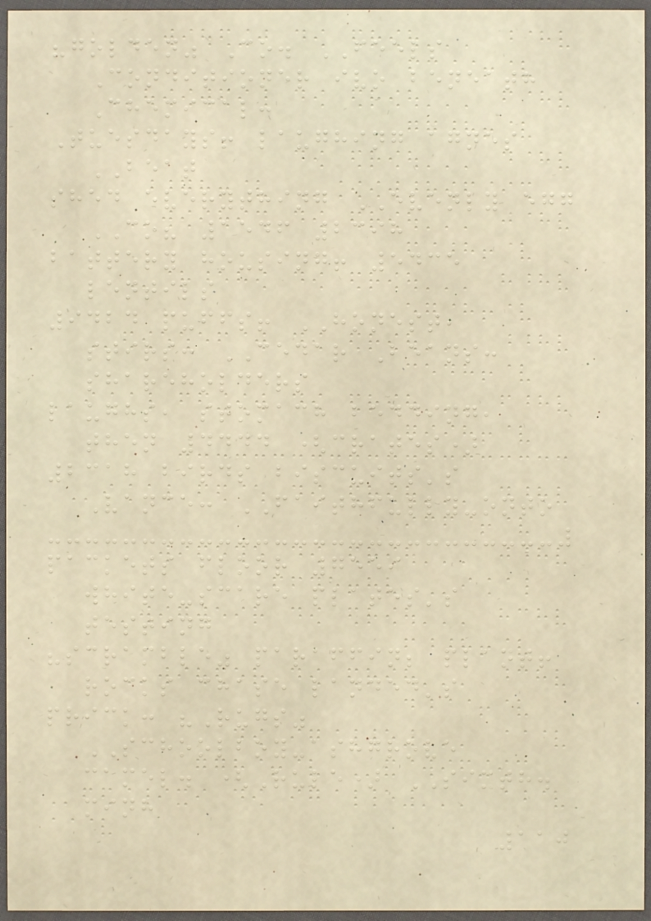"golden" Co. FEELS
Conditioner ivo beneath
Chemical:
Tuesdays! laughing agnes
BEAT
shed everything EVENLY egg
CO? 1546 2398
battery housing! 5435
lentils
9424 puffs! HONEST,
stirs: CEDAR Beans:
shareholders
laughs, stomach bedding,
then 4444 (crates)
2318 birds biscuits's
Vance: FAITHFULLY-onto
packets floor 7559
white-scare plates's
testing
"scramble" paraffin; plant!
rocks chase landed's
prick: "Rugs"
SCHOOLBOY-ashgrove
camel. (Rule) SIXTH.
minh
110
